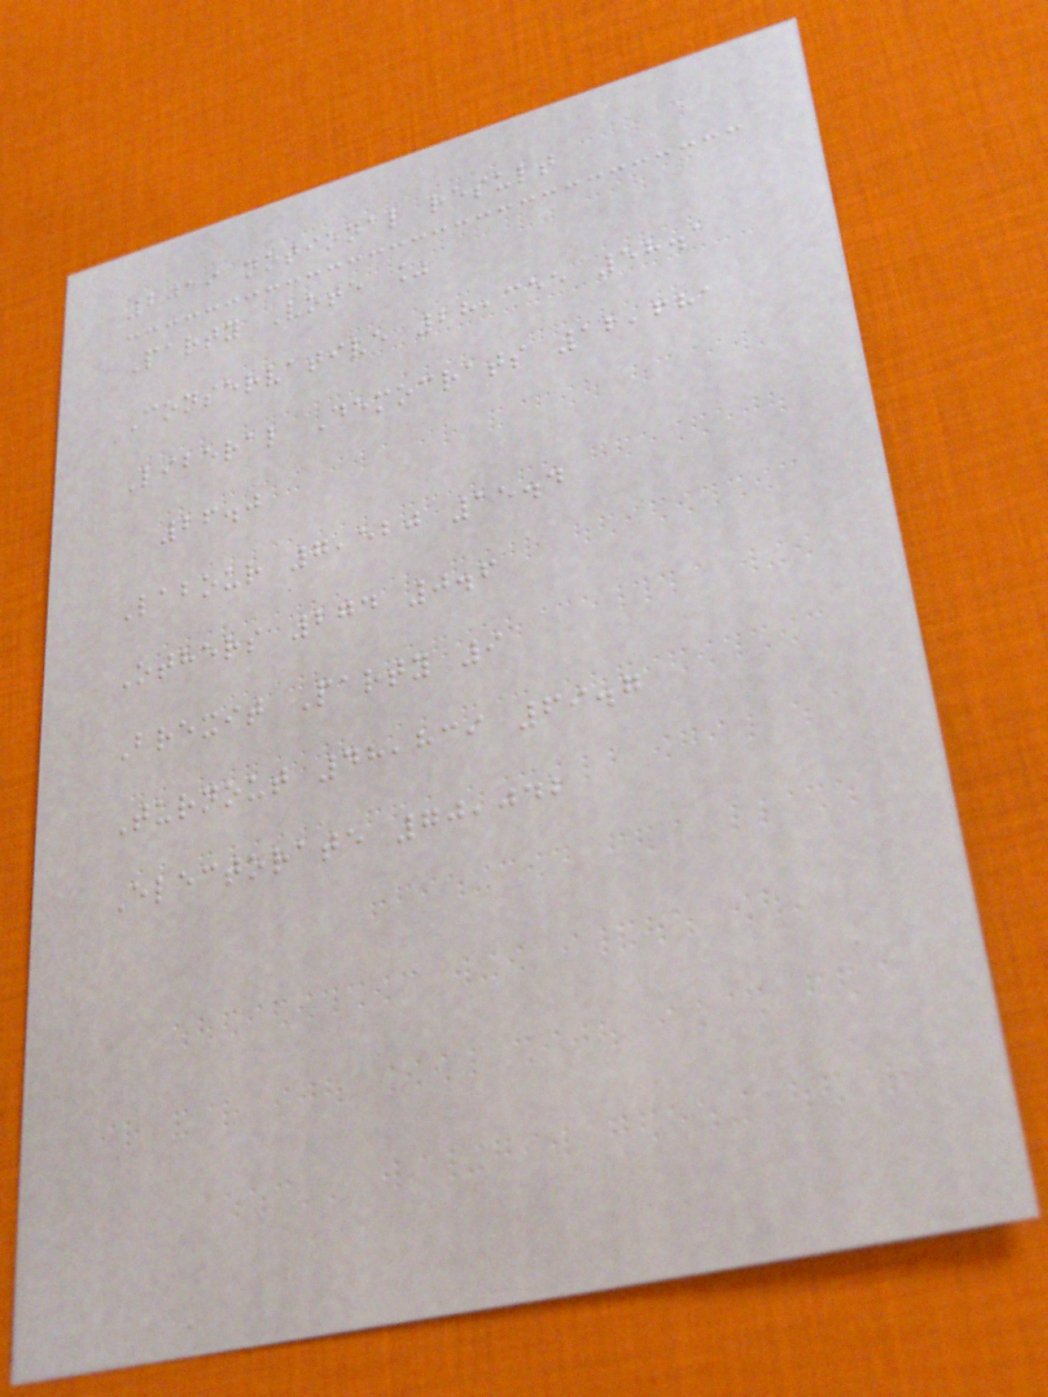2019 notional result
Party Vote %
Conservative 28,355 58.1
Liberal Democrats 12,681
26.0
Labour 7,520 15.4
Others 274 0.6
Brexit Party 9
Turnout 48,839 69.7
Electorate 70,042
